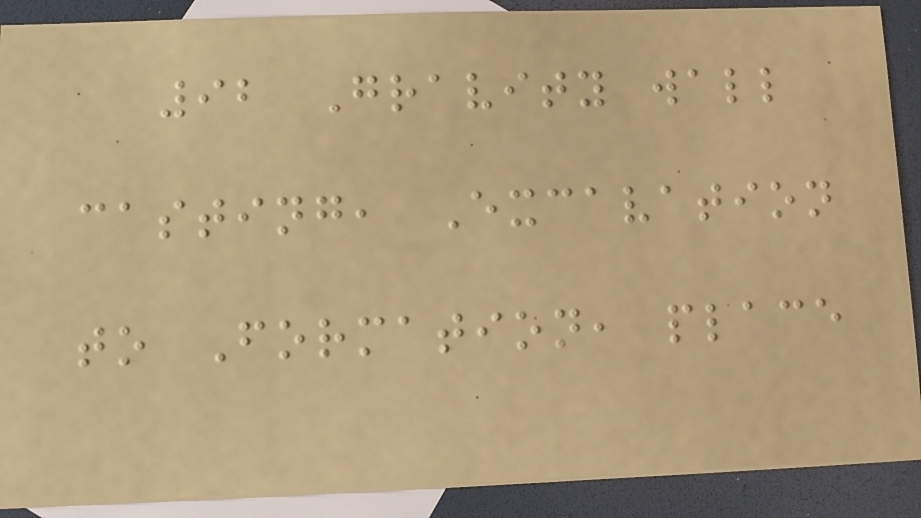92 Gravity wall
casting, Excavation
to Formation, place
